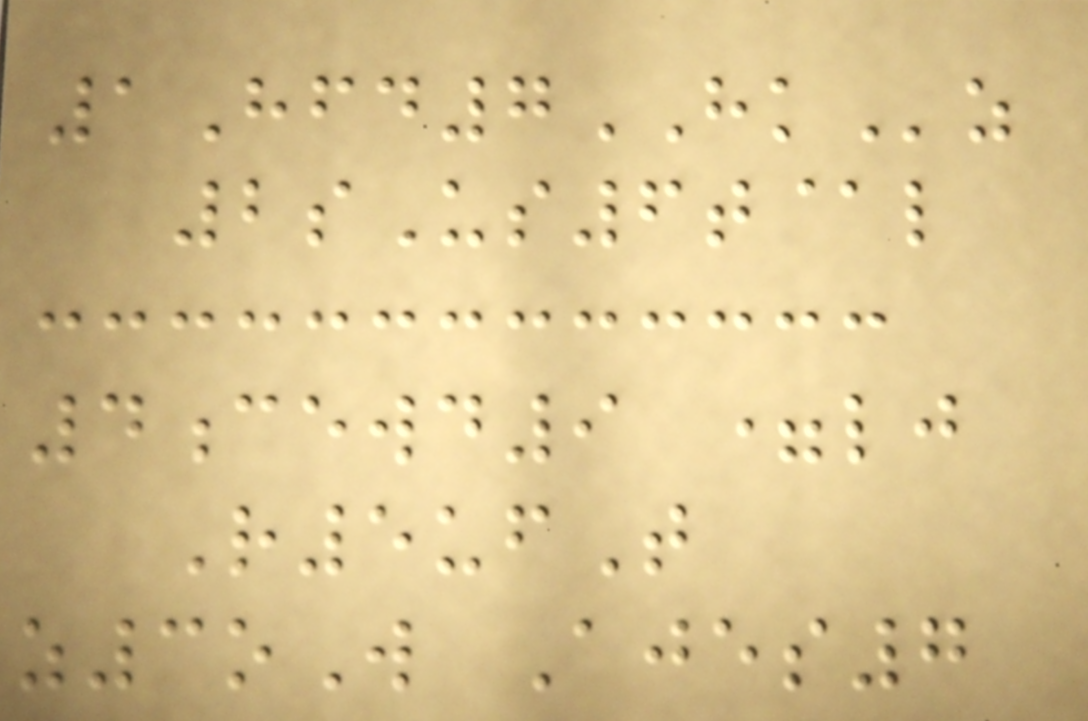1Hfd7HKz
2sUs6t@l
4cewd9 =lj
R5ufT
z3oW Ajes7
